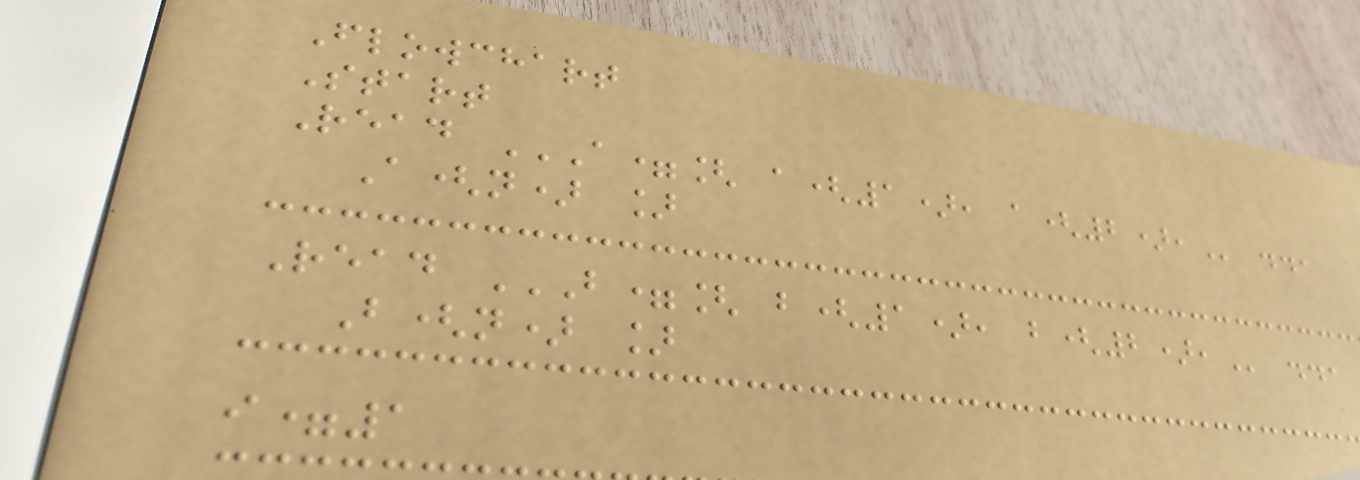Flowchart
Start
Read A=[ A(1), A(2), ..,
A(n) ]
Read B=[ B(1), B(2), ..,
B(n) ]
i=1
